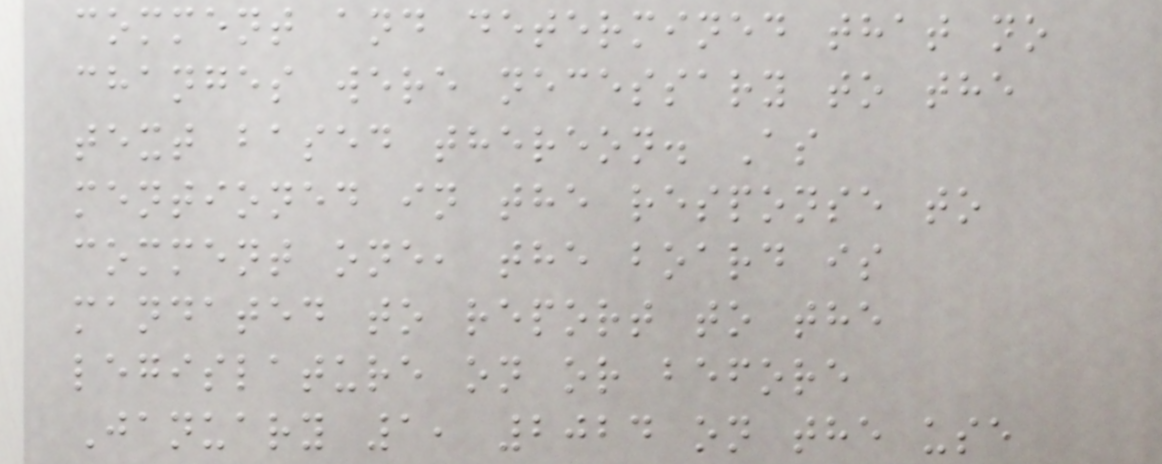comment and determined that no
changes were necessary to the
text based thereon. As
mentioned in the response to
comment one, the board is
mandated to report to the
legislature on or before
January 1, 2024 on the use
